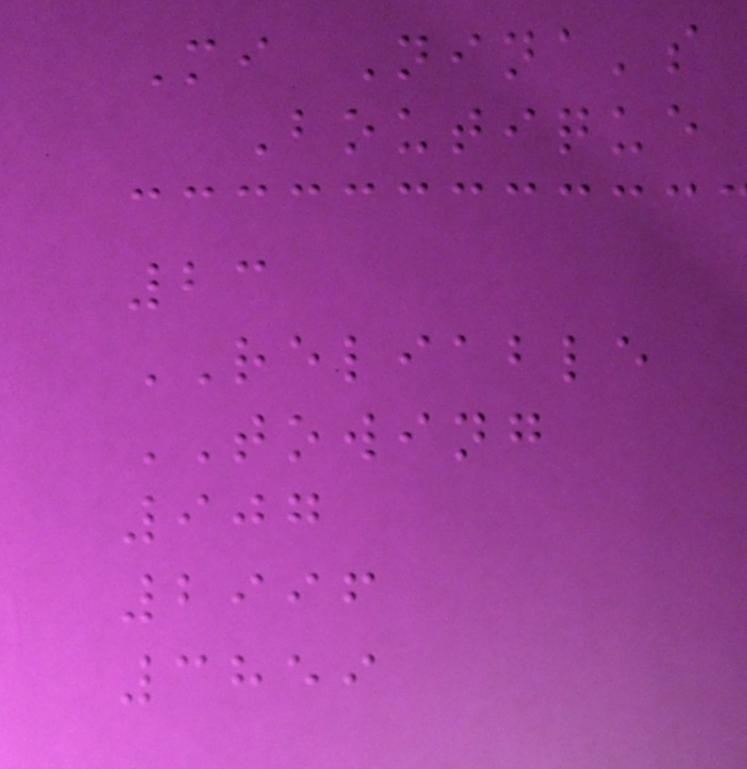Mi Nina's
Boutique
23
RELIABLE
TOWING
907
2996
3859
